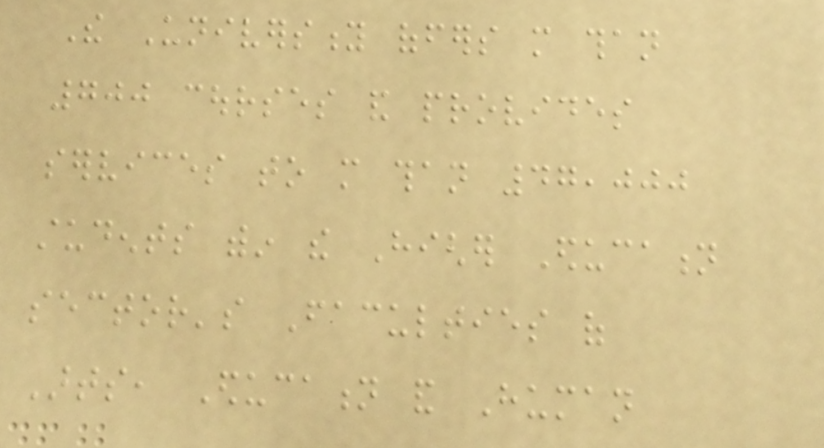The University offers more than
700 courses and provides
services to more than 47,000
students within the Higher Education
sector's Faculties of
Arts, Education and Human
